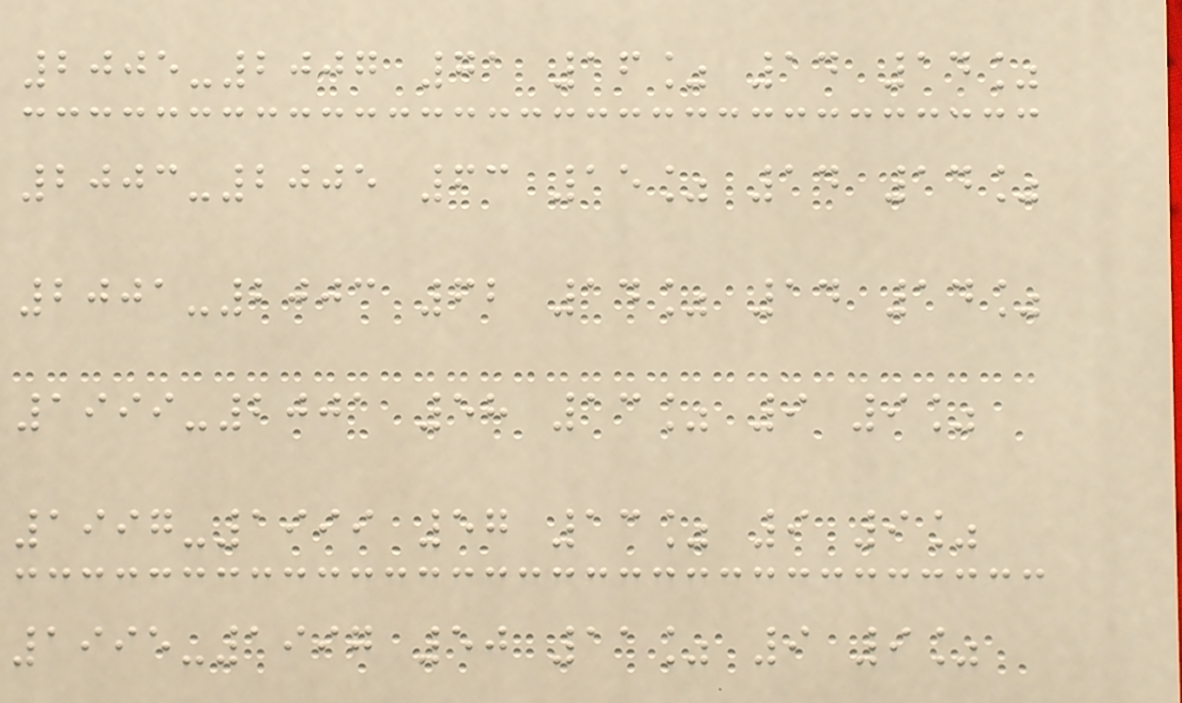2005-2007 71 16% 14 14%
2003-2005 63 15% 14 14%
2001-2003 62 14% 14 14%
1999-2001 58 13% 9 9%
1997-1999 57 13% 9 9%
1995-1997 50 11% 9 9%
